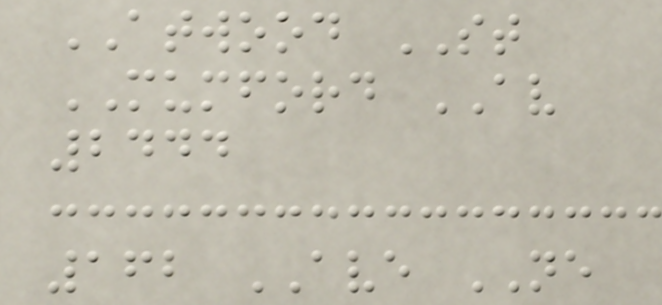ATWOOD ST
MUMFORD AV
2444
162 AVE NE
